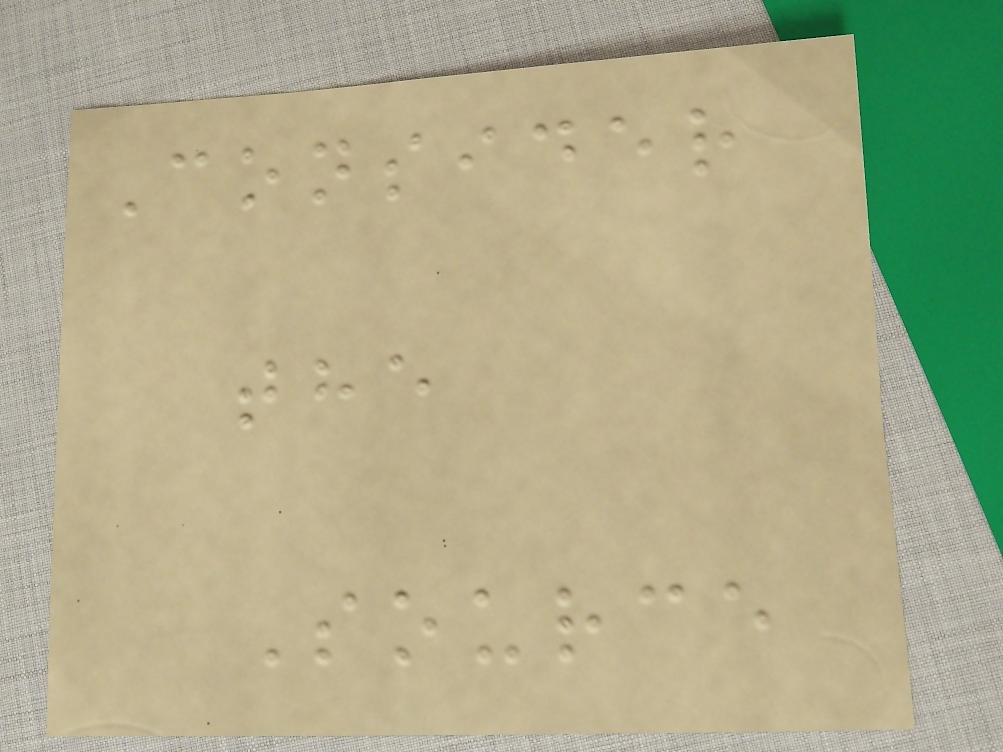Consider
the
Source
